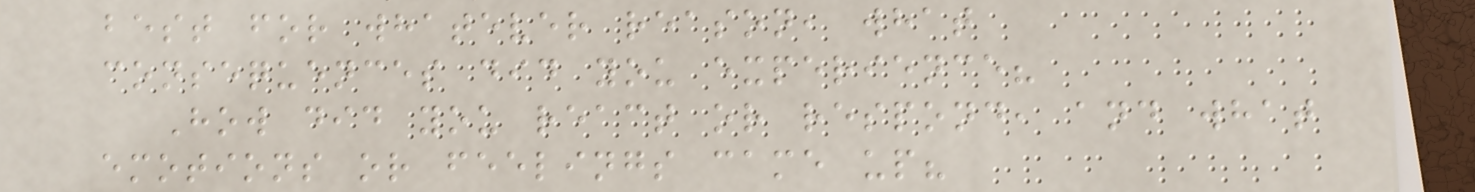best for whatever reason, what
consequences did you experience?
How did you react or respond, and what
emotions or feelings came up?
